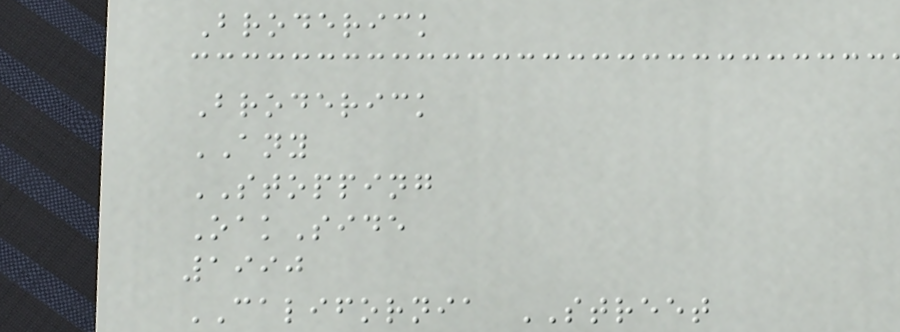Broderick
Broderick
ANY
STOPPING
OakSide
1990
CALIFORNIA STREET
